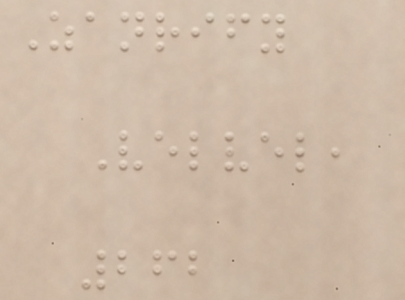Zanrify
Velvel,
262
